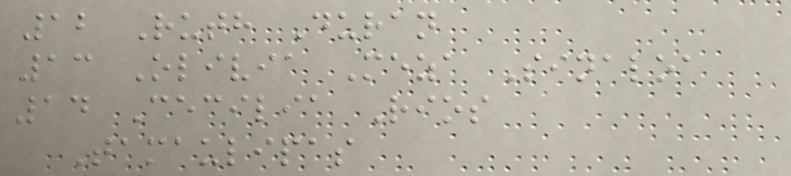12 Ruth Duran
13 Olivia Meza Sinaloa
14 Cecilia Rios
Tamaulipas
